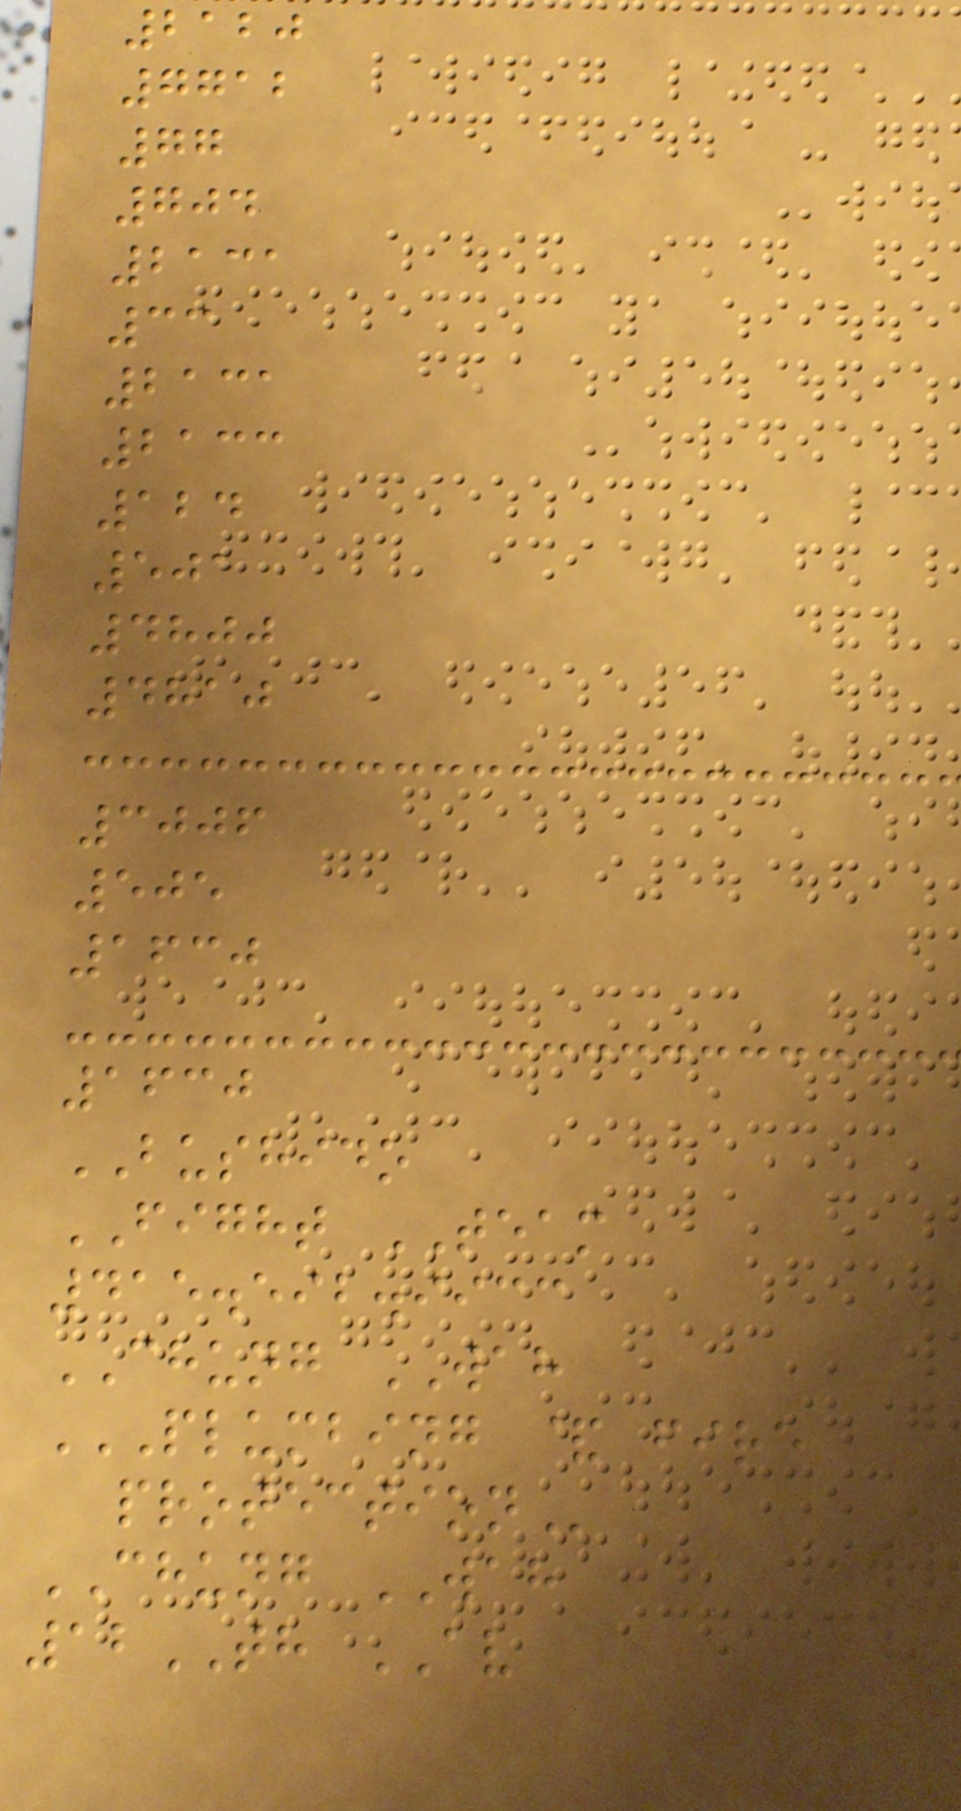2120
7712
77
704
2131
33
2131
2133
124
501
4800
4810
3006
505
1630
1630
BUSHIDO
FIGHT TEAM
415.592.9933
CHUNG WAH
PLUMBING & FIRE
PROTECTION
CHUNG WAH
12TH AV
